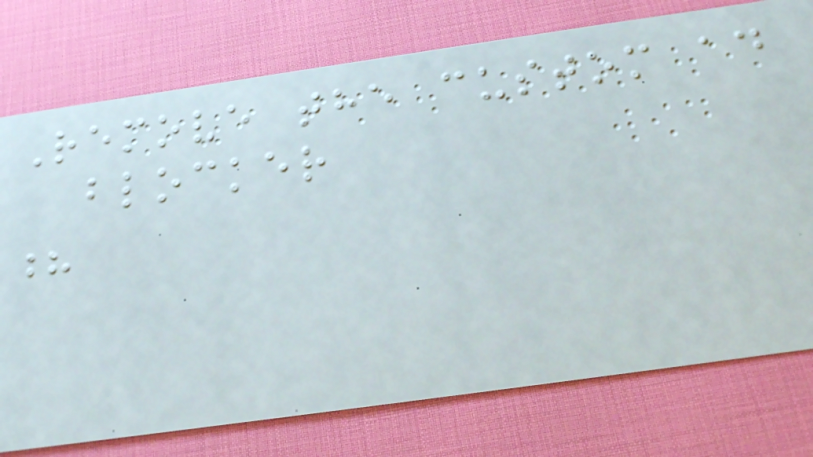Remove the custom ad
blocker
?
